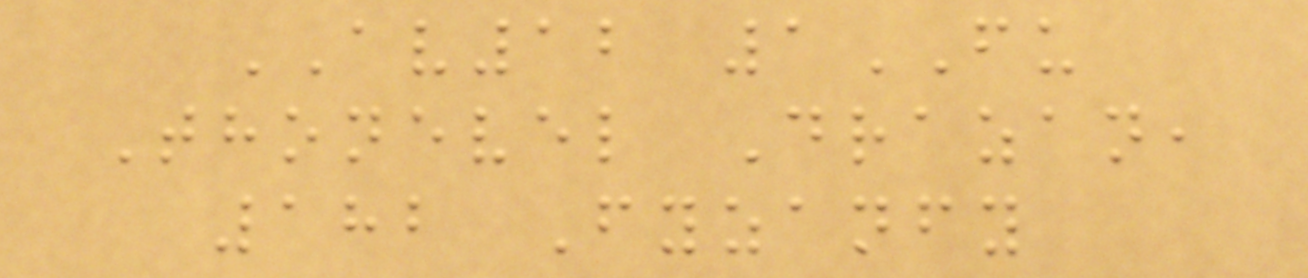AV12 1FU
Thonevel Drazan,
182 Fyzanfy
